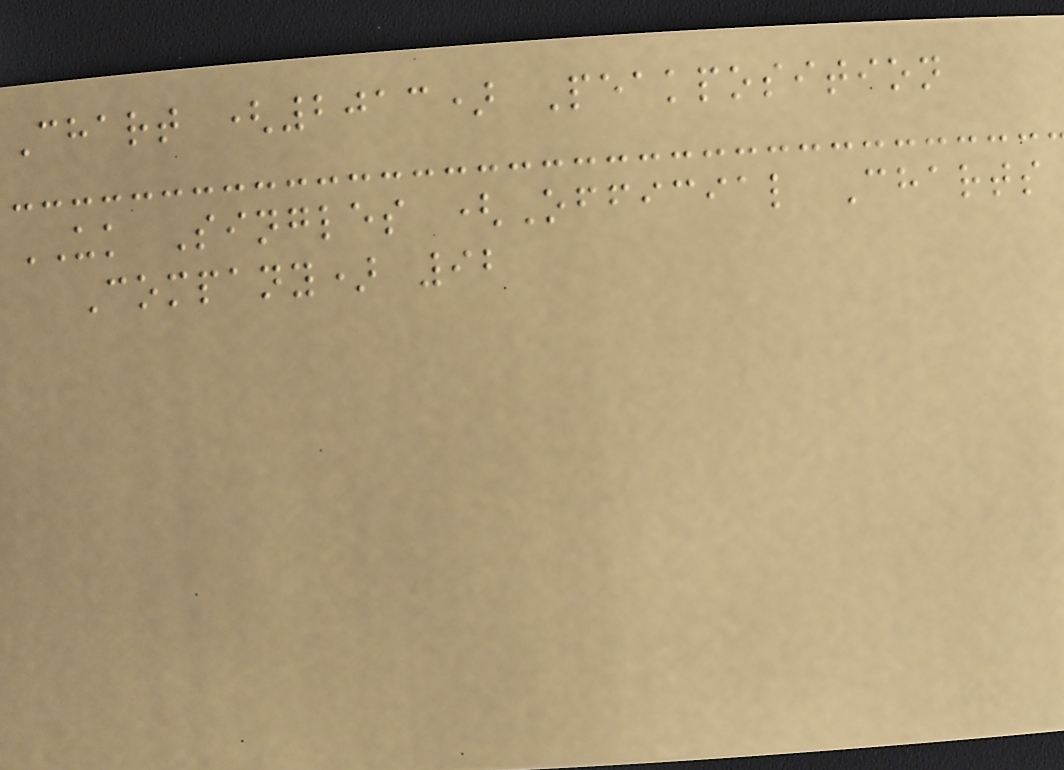Chart (2013) Peakposition
UK Singles (Official Charts
Company) 92
